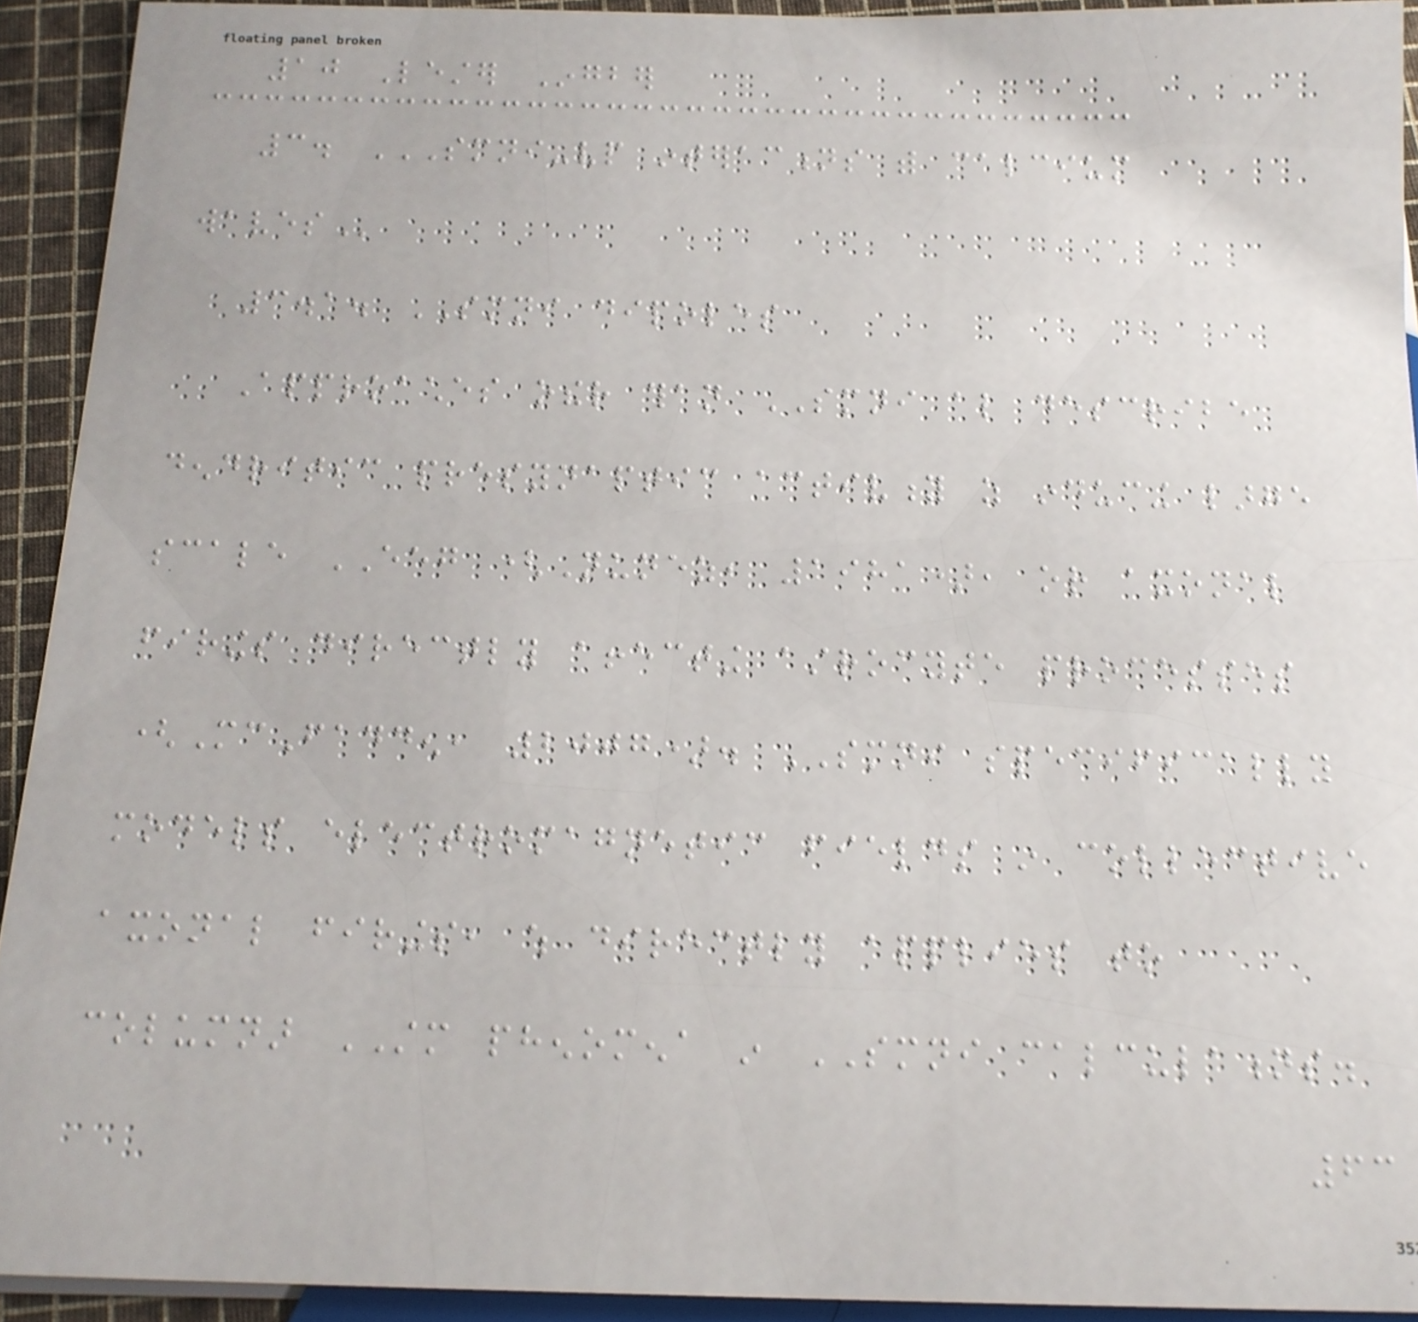10 Lester Ingber
3. SMNI-VP INTERACTIONS WITH CALCIUM
WAVES
3.1. SMNI dipoles
Approaches other than SMNI also describe
dendritic presynaptic activity as inducing large
scale EEG (Nunez, 1981), or axonal
firings directly affecting astrocyte processes
(McFadden, 2007). SMNI specifically
models electromagnetic fields in collective
axonal firings, which directly applies to
columnar STM phenomena in SMNI calculations.
63
